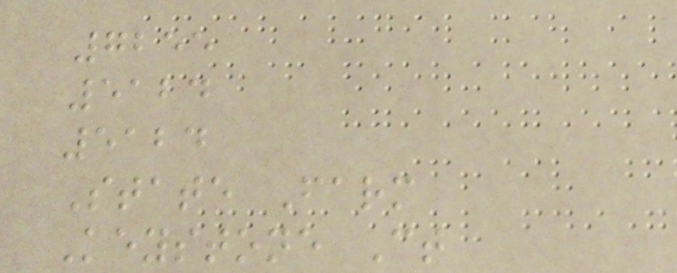7255
5124
5124
State Farm
Keystone Ct
